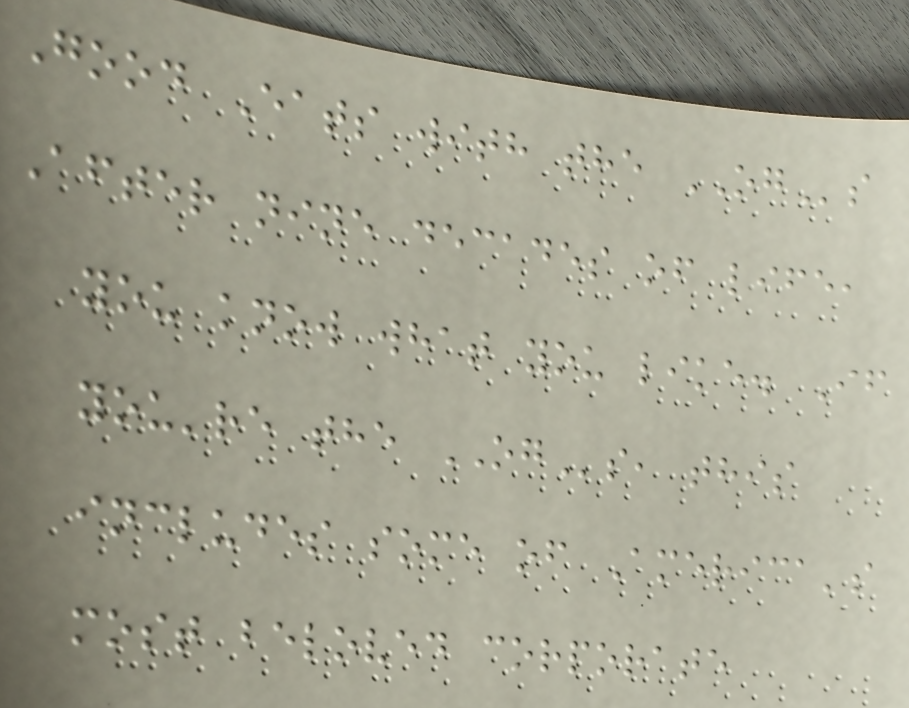Good Eats with the OGs
After nine decades of life,
you know what you like. If
you're the OGs, this
includes some of America's
most beloved corporate
